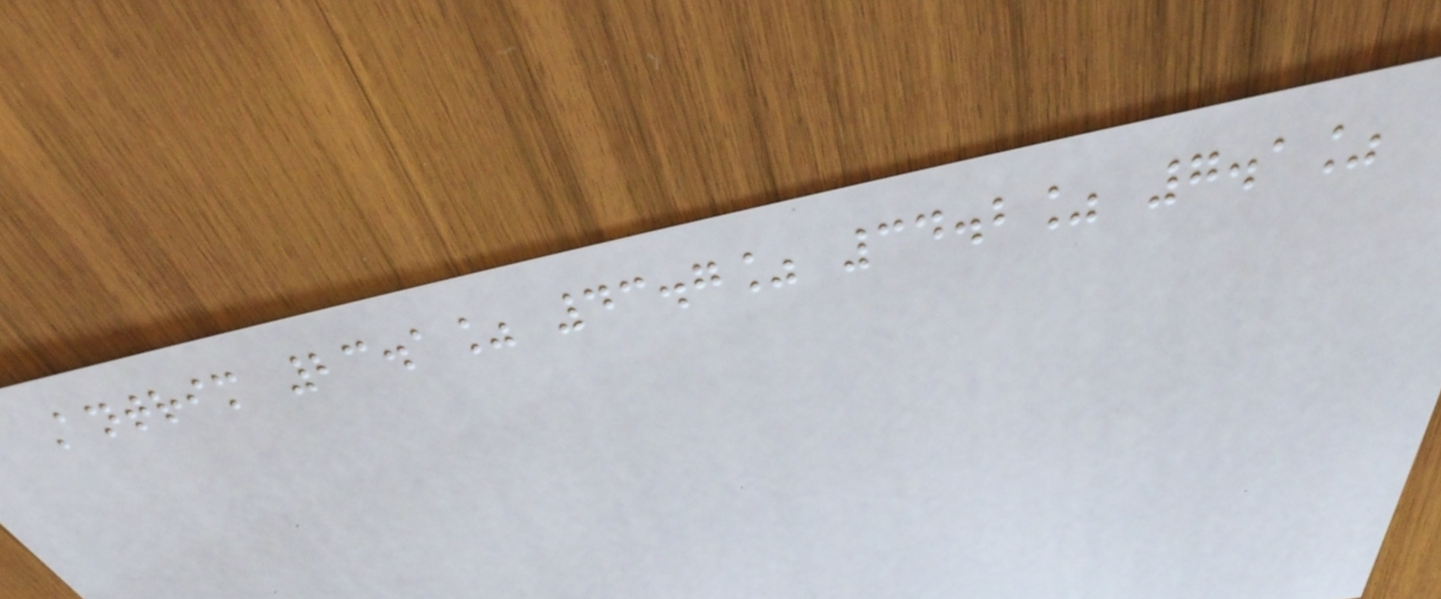Antrim 23.1% 43.7% 34.2% 7.1%
